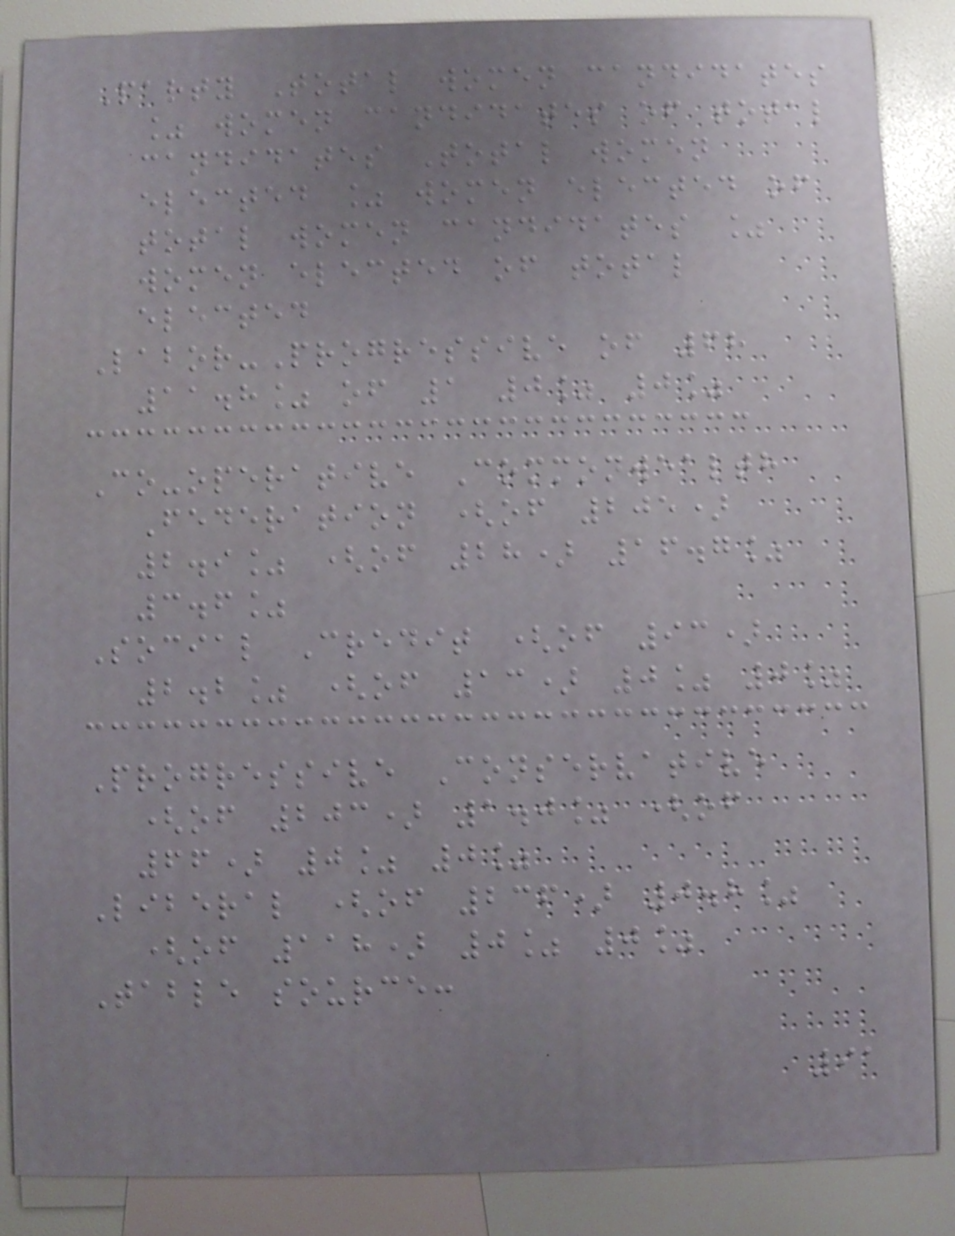Party Total women candidates
% women candidates of total
candidates Total women
elected % women elected of
total women candidates %
women elected of total
elected
Labor-Progressive of 68
11.8% of 1 0% 0%
Co-operative Commonwealth
Federation (of 205)
2.9% (of 28) 16.7%
3.6%
Social Credit (of 93)
2.2% (of 13) 0% 0%
Progressive Conservative
(of 203) 1.0% (of
66) 0% 0%
Liberal (of 236) 0.8%
(of 118) 0% 0%
Table source:
91
